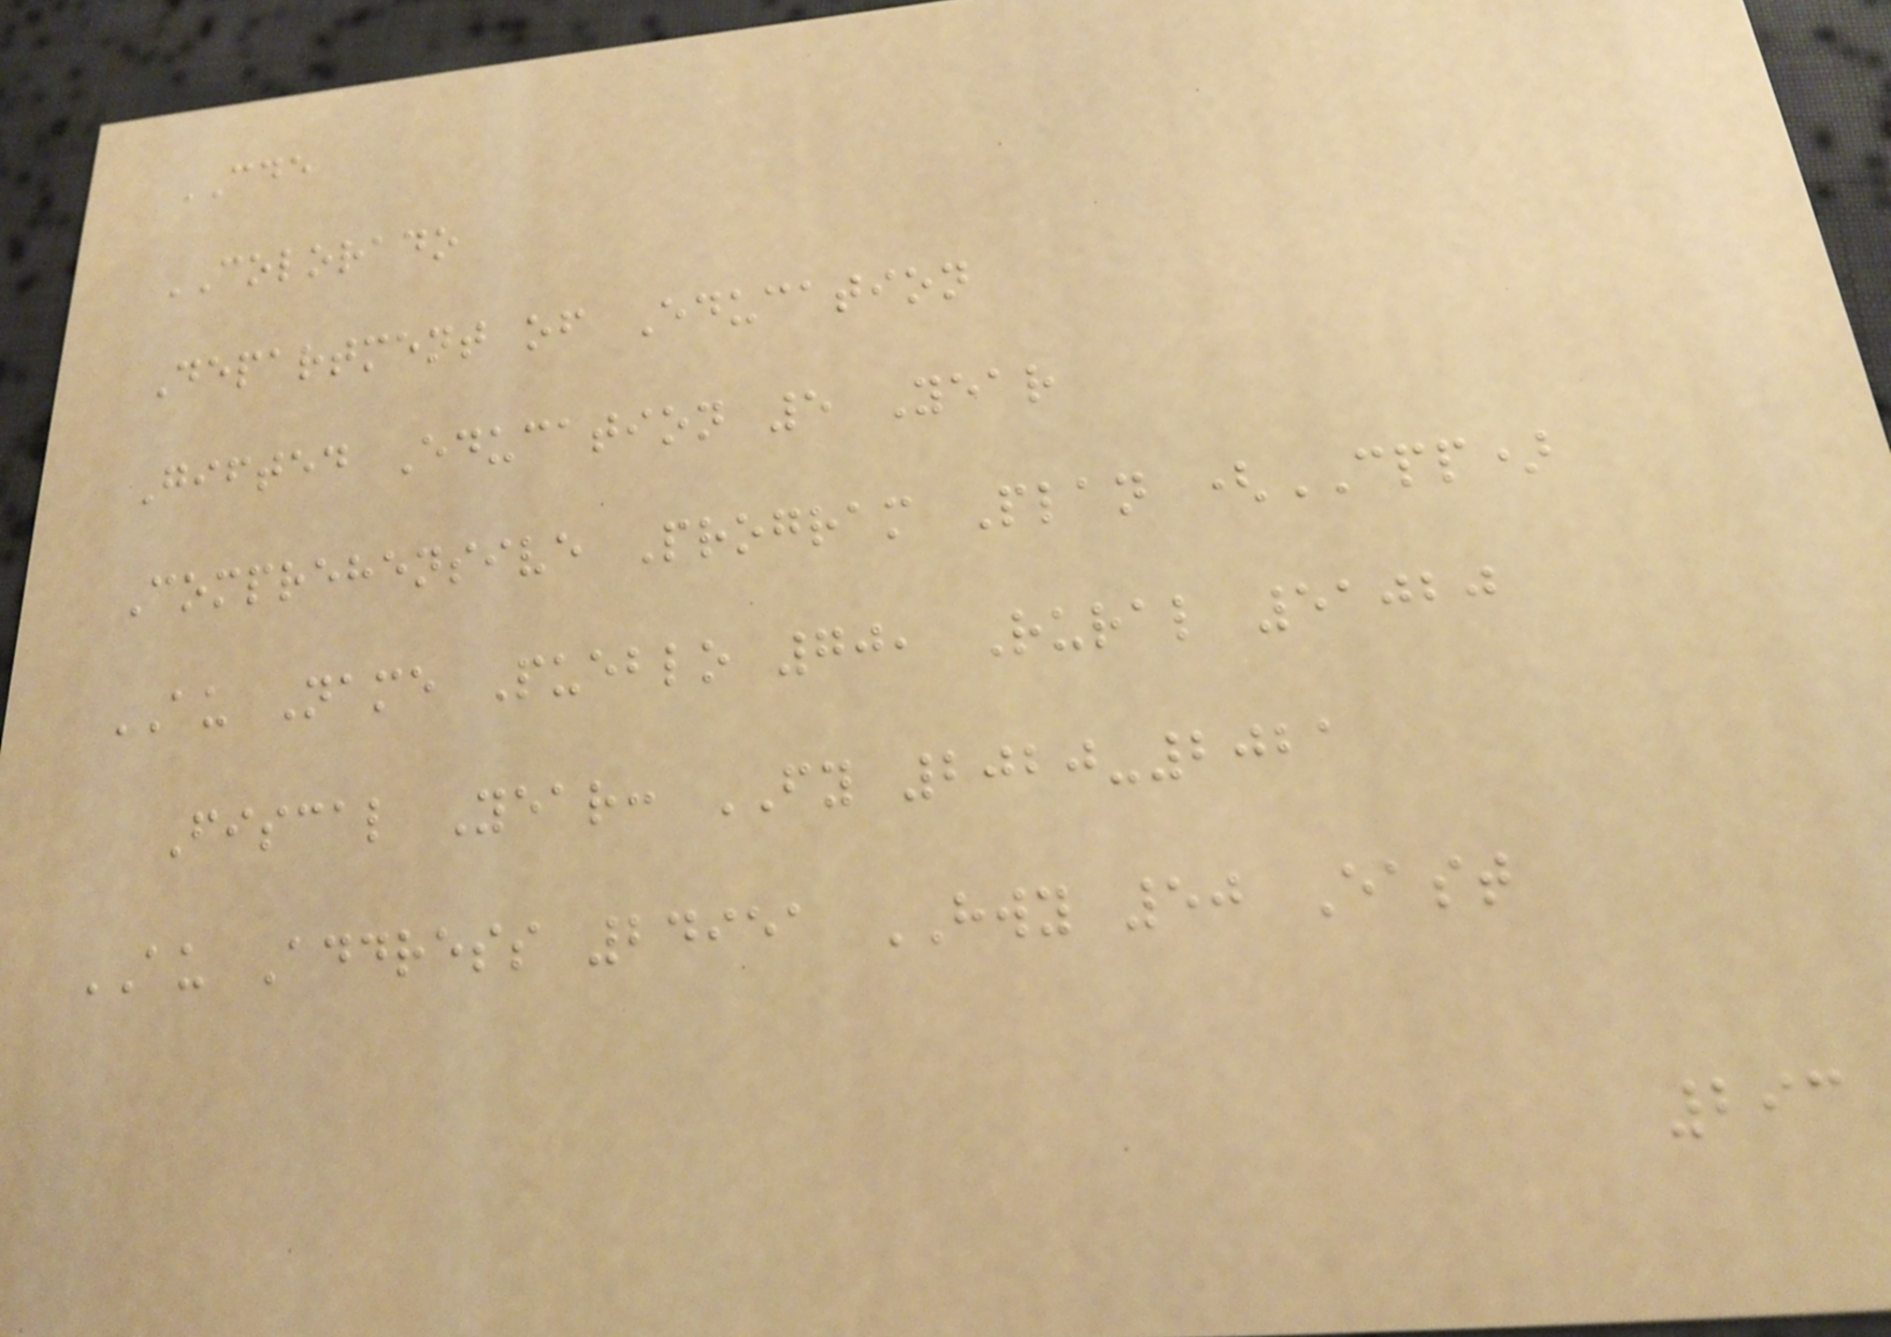CDE
COLORADO
Department of Education
Gifted Education 5 Year
Comprehensive Program Plan (CPP)
AU Name Pueblo 70, Rural 51020
Fiscal Year: FY 2020-2021
AU Address 24951 HWY 50 East
293
